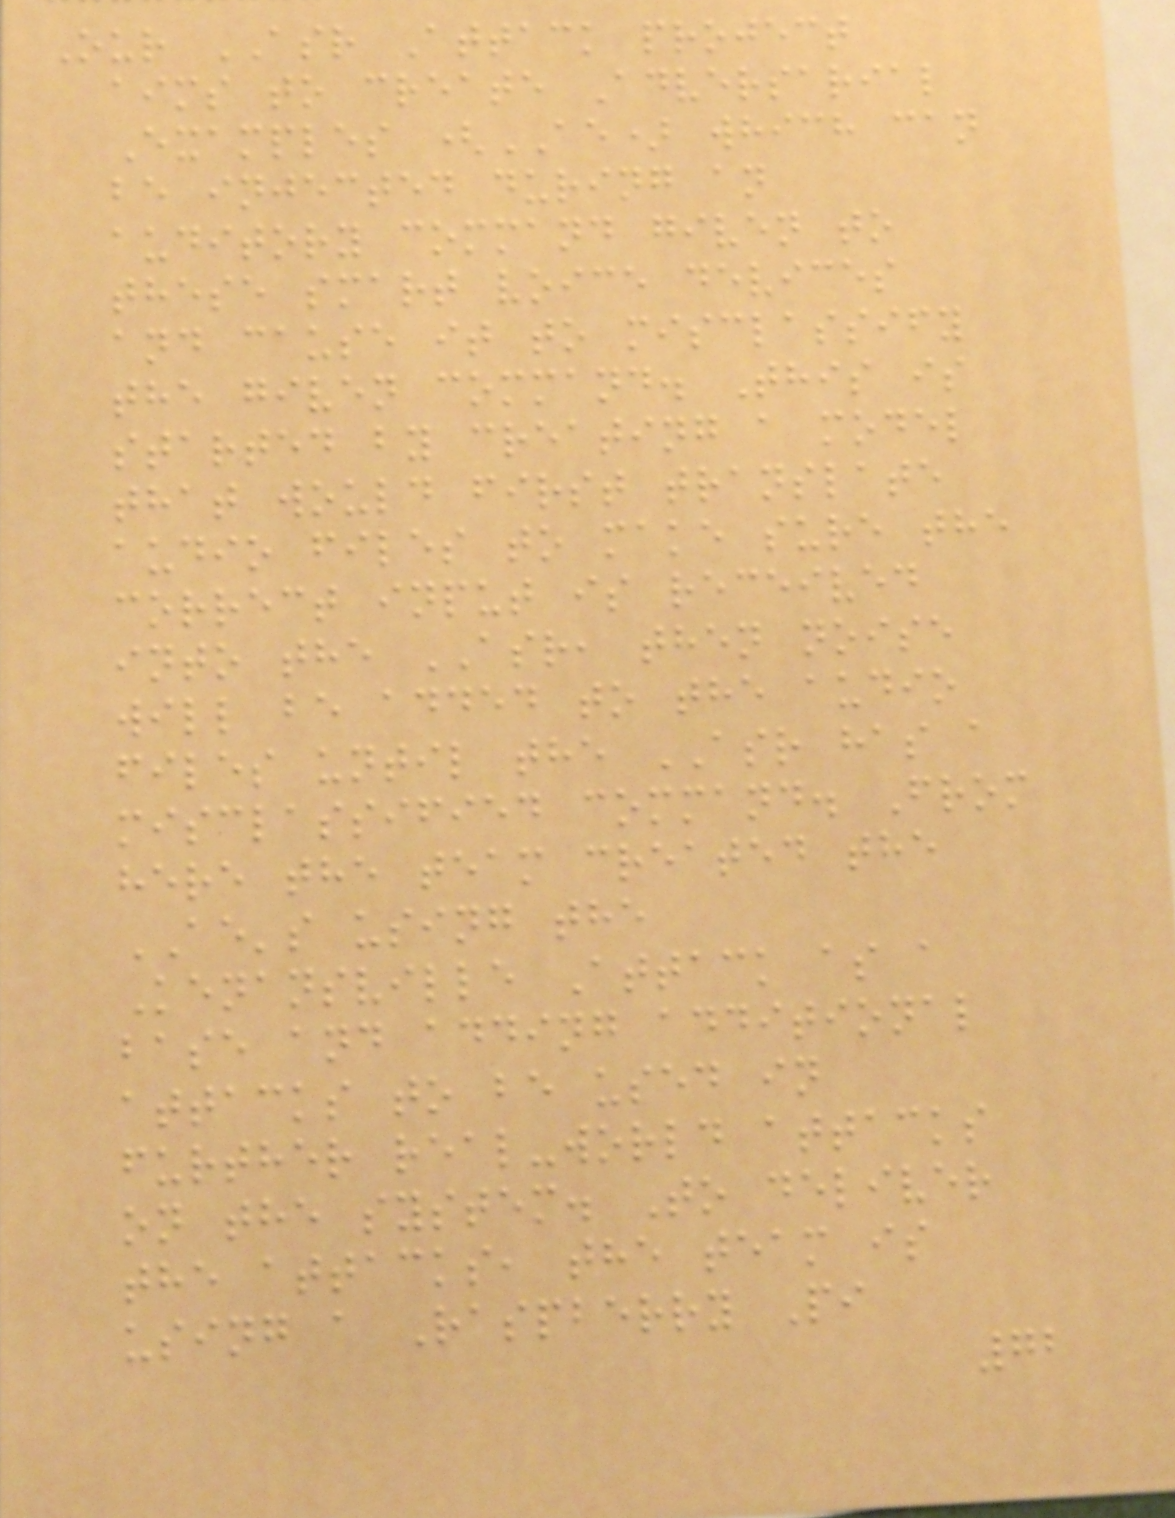Our ASR Attack project
aims to create Adversarial
Examples (AE) which can
be injected during an
auditory command given to
these smart voice devices
and cause it to misclassify
the given command. This is
started by creating a model
that would first translate
audio files to make sure the
correct input is received
into the ASR, then noise
will be added to the audio
files until the ASR has a
misclassified command. From
here the team created the
AE's using the
Kenansville Attack as a
base and adding additional
attacks to be used in
further real-world attacks
on the system. To deliver
the attacks, the team is
using a Raspberry Pi
72
